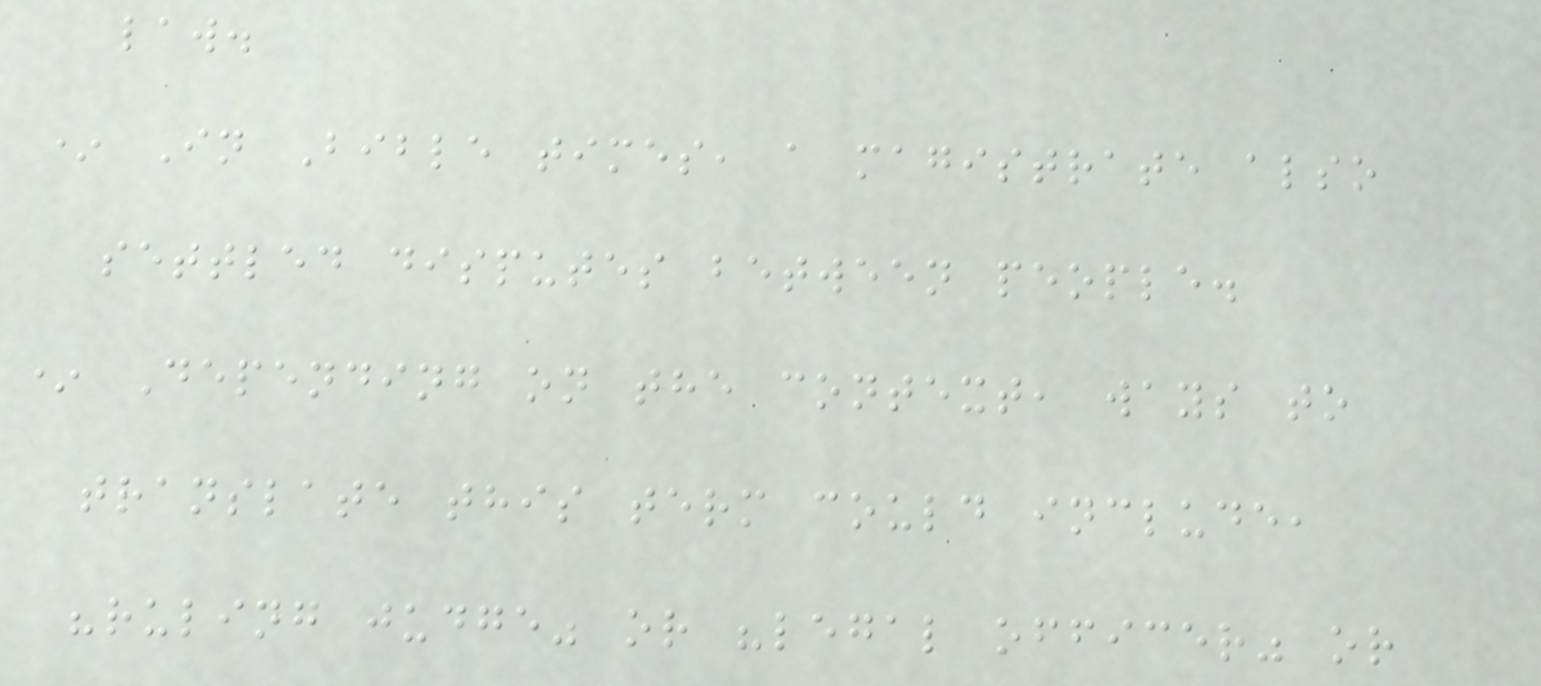law.
* In Bible times, a magistrate also
settled disputes between people.
* Depending on the context, ways to
translate this term could include,
"ruling judge" or "legal officer" or
